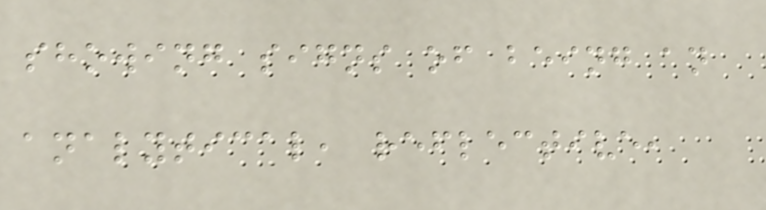showing signs of being an
analytical, reflective,
